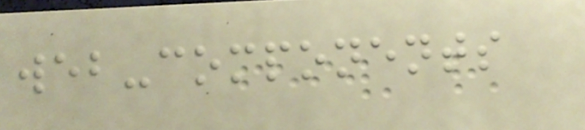web-components
